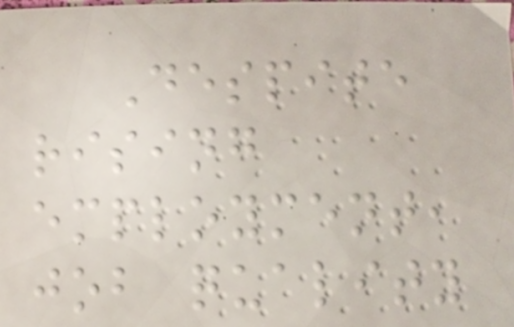Despite
rising
employment,
job quality
